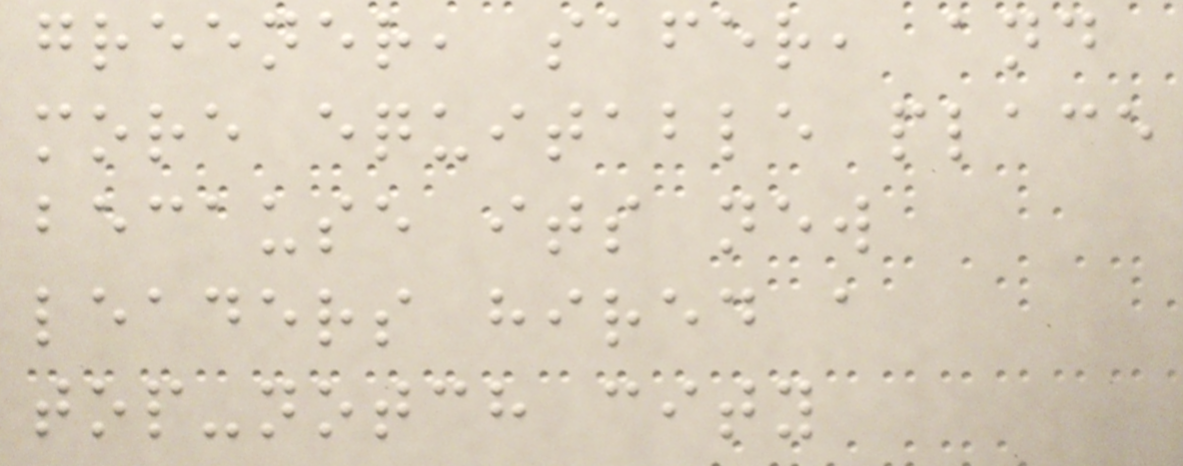greener, safer, and
more equitable place
because its new
leaders hired a
top-notch city
